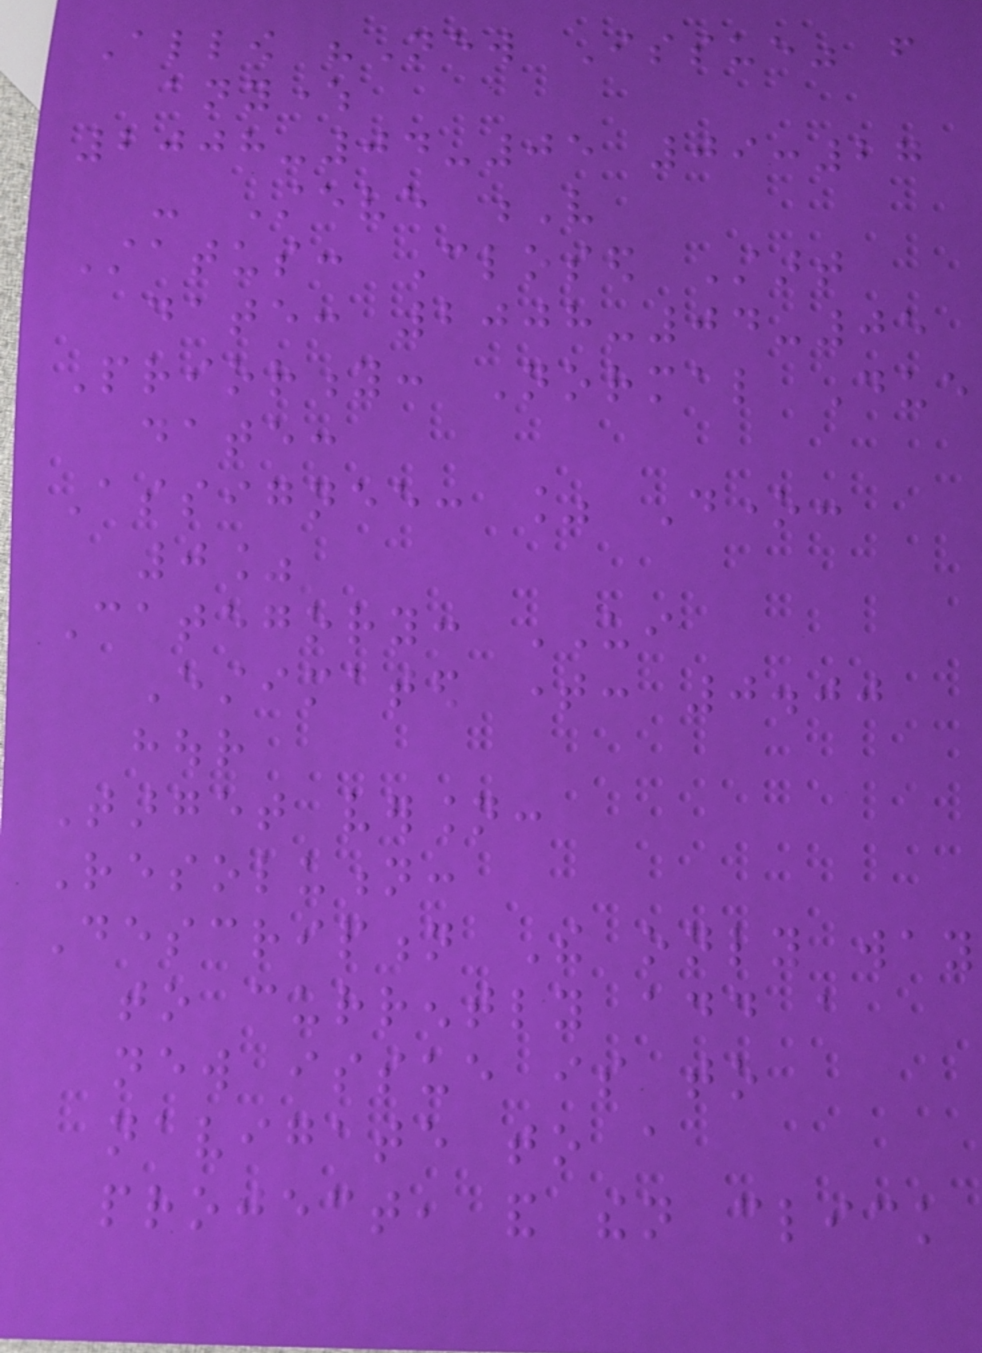Allow "New Issue" from
anywhere
2008-04-05 09:27
- Steve V
Status: Closed Start
date: 2008-04-05
Priority: Normal Due
date:
Assignee: % Done:
0%
Category: UI
Estimated time: 0.00
hour
Target version:
Resolution:
Description The only way
to currently add a
new issue is to
navigate to a
project, and then click
